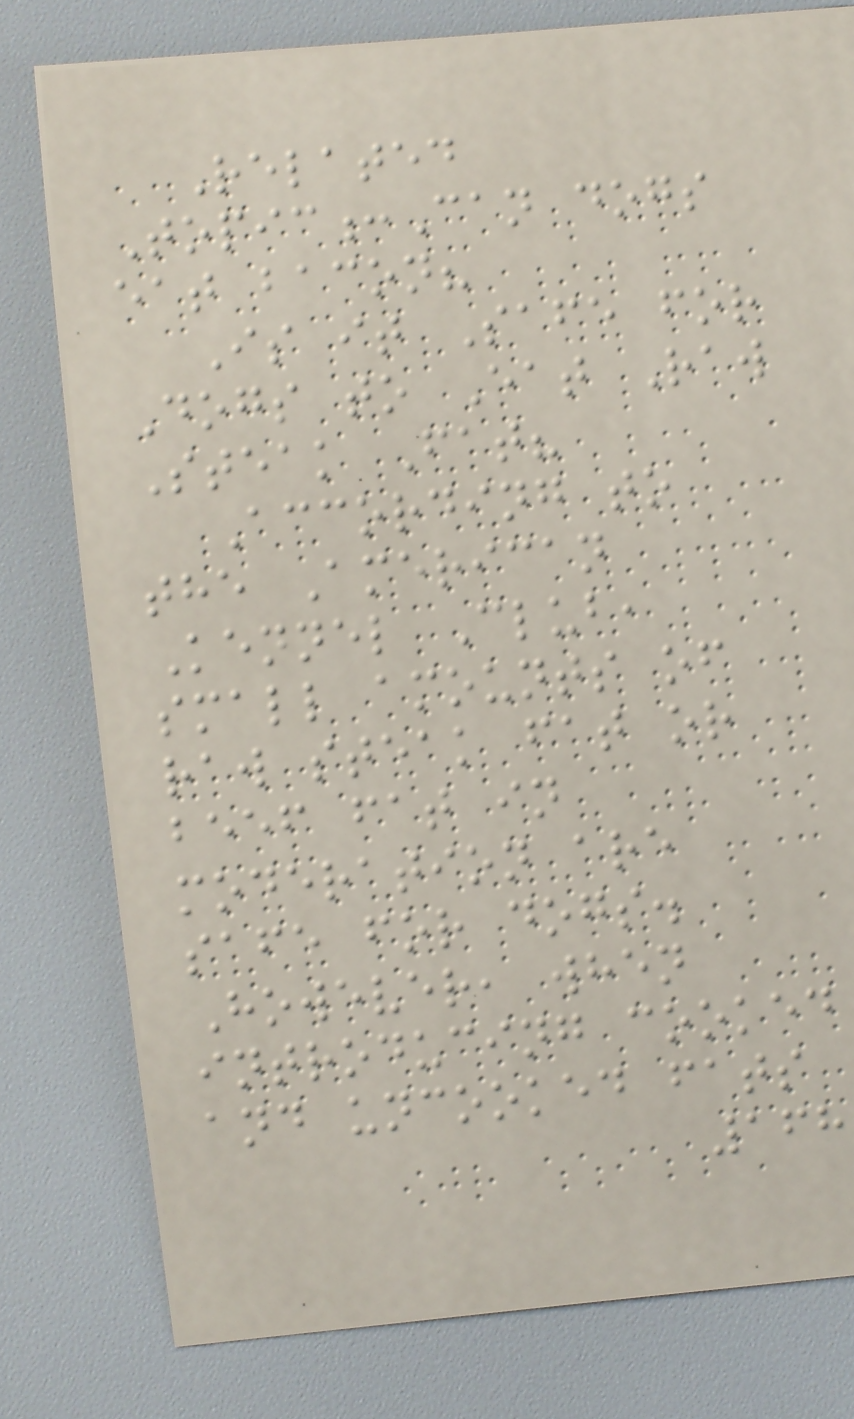Related
Topic:Can dogs
eat bacon?
Is it Safe for
Dogs to Eat Raw
Steak Fat?
According to
the American
Kennel Club,
small amounts of
raw steak fat or
beef fat in
moderation are
safe for dogs.
However, when
introducing cooked
and uncooked fats
168
